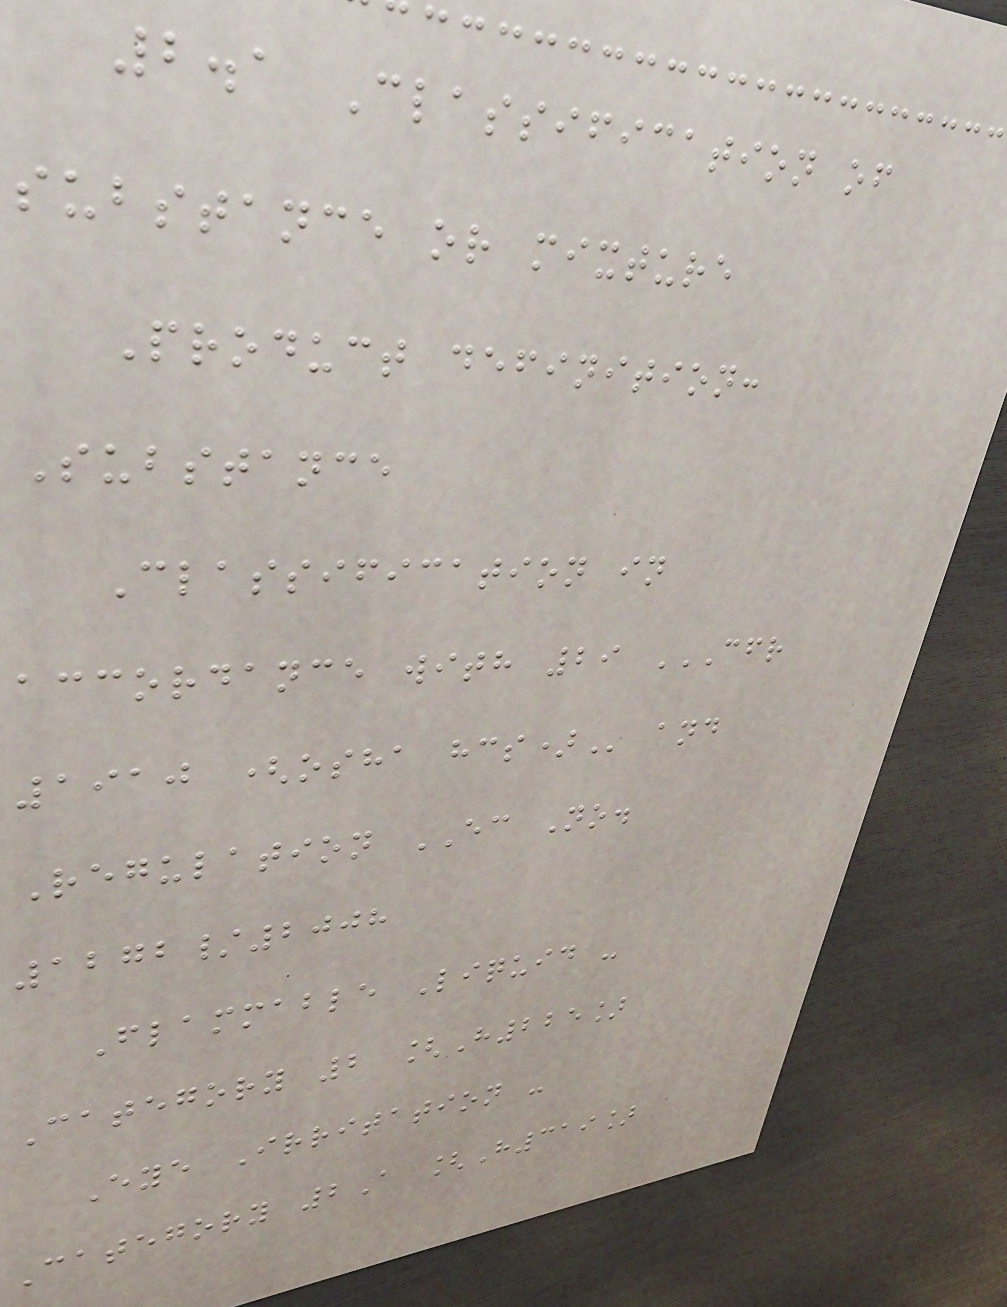2.1 Classification of
substance or mixture
Product definition:
Substance
Classification in
accordance with 29 CFR
1910 (OSHA HCS) and
Regulation EC No.
1272/2008
Flammable Liquid -
Category 2 [H225]
Eye Irritation -
Category 2A [H319]
